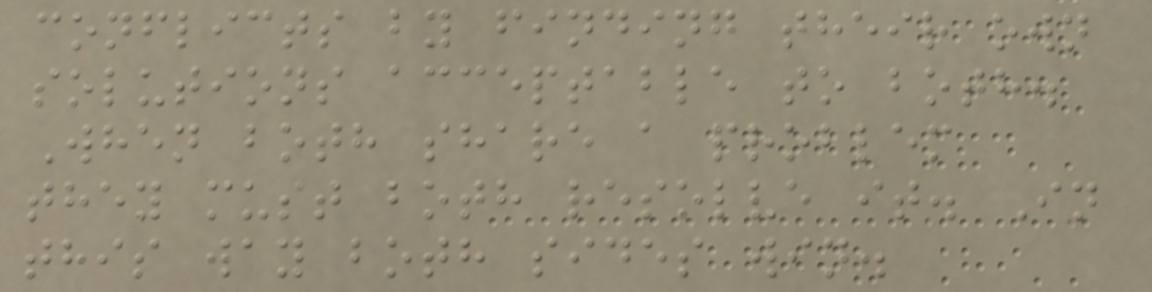conflicts by finding their own
solutions acceptable to both.
When both share a problem
they must both resolve it. In
this way both sides win.
